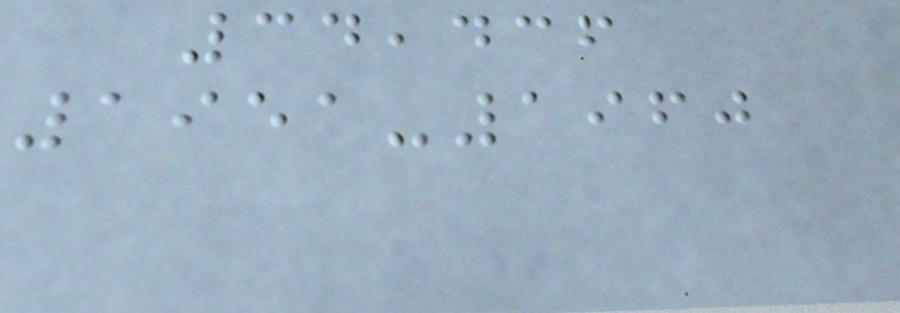34,436
1951-1960
